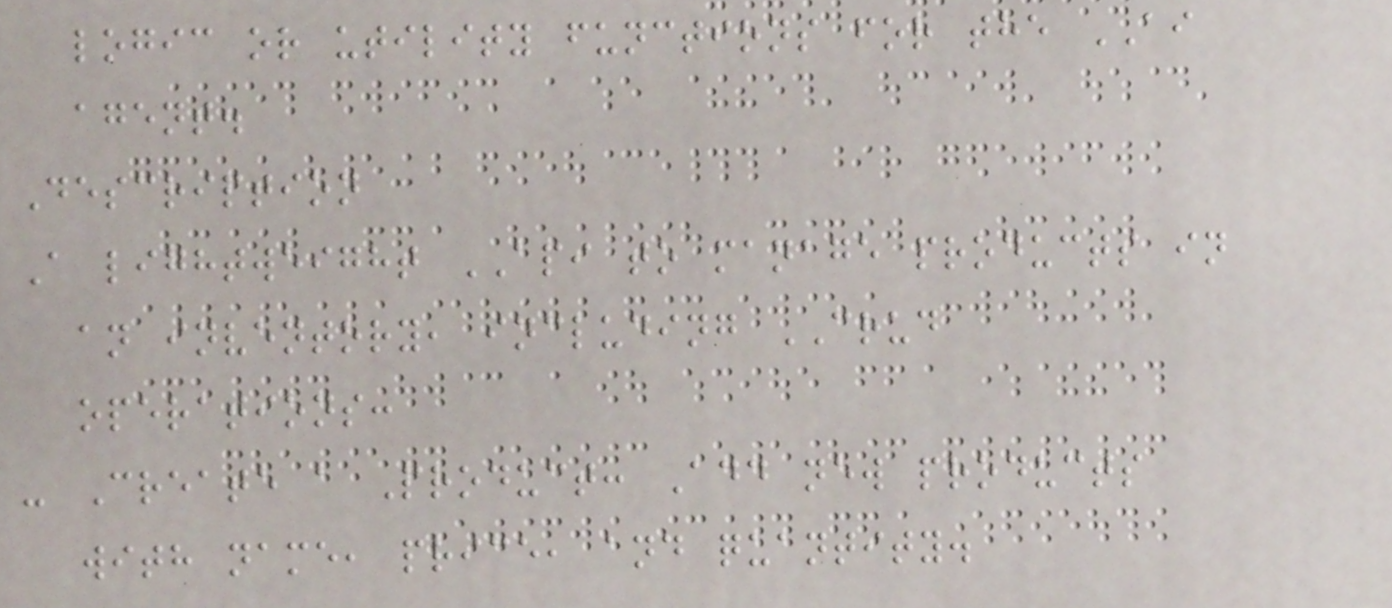logic or utility functions for the AI
agent.
Description
A lightweight API to manage products in
an inventory, including CRUD
operations:
- Create a Product: Add new products
with name, price, and quantity.
